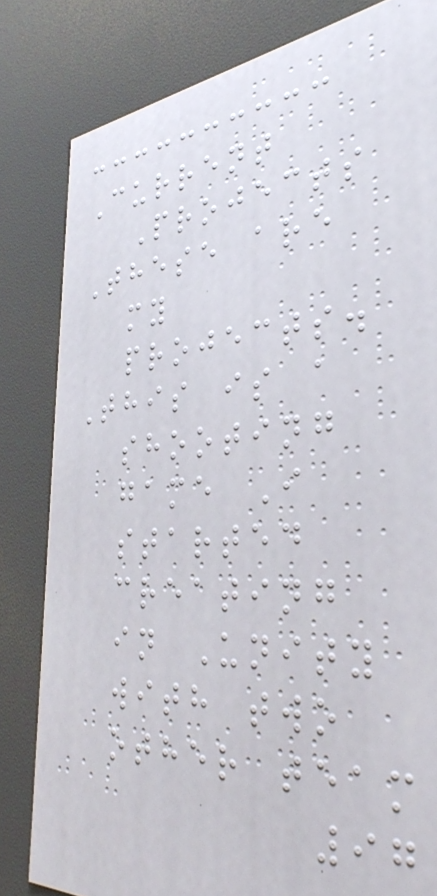Current
Projects
These are
my
projects.
This is a
shooting
game I
started
creating
in Unity
with two
other team
97
